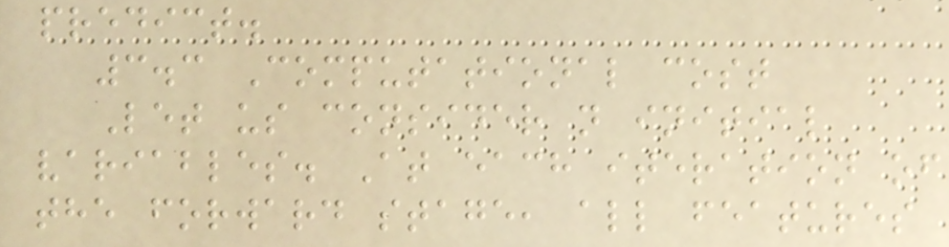predict.
3.3 Computational cost
Let us consider n initial
variables. At each iteration of
the forward stage, all features
